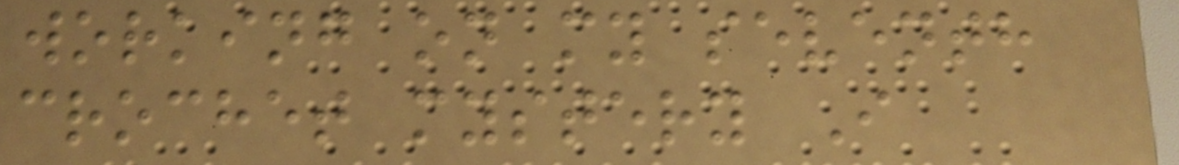working on my seventh
crochet mystery I
